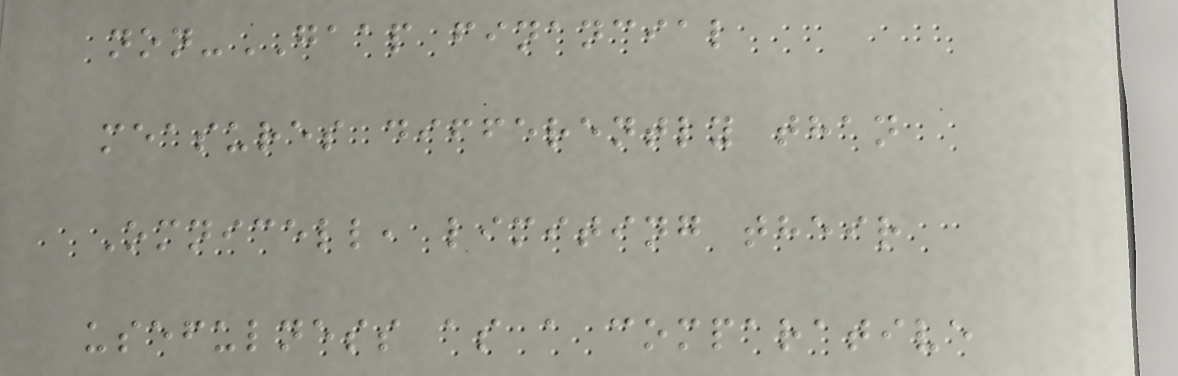non-GAAP financial
measures differently than
Omnicell, limiting their
usefulness as a comparative
